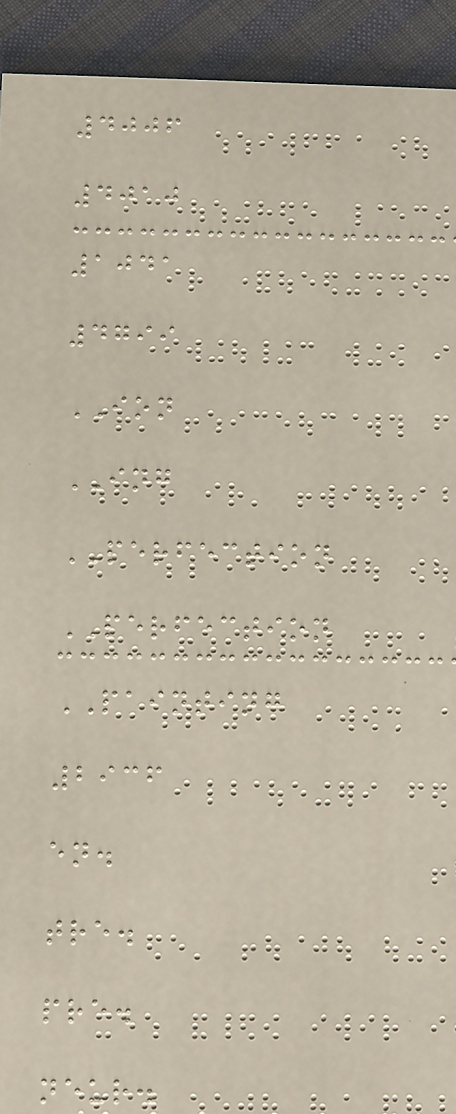4006
4010
1041
4799
ION
ING
PERFECTION
PERFECTION
PAINTING
2936
en.
tre.
pre.
neur.
